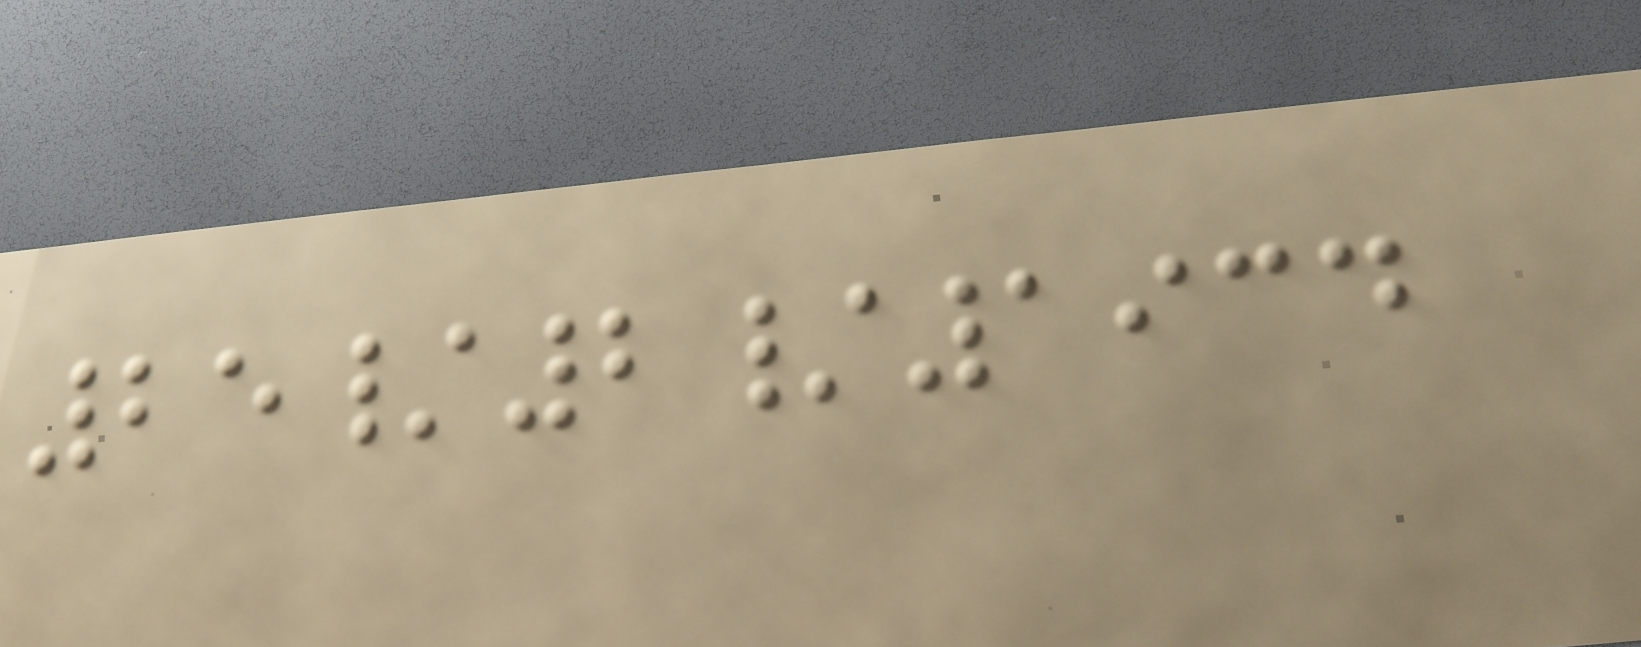25/2/1934
